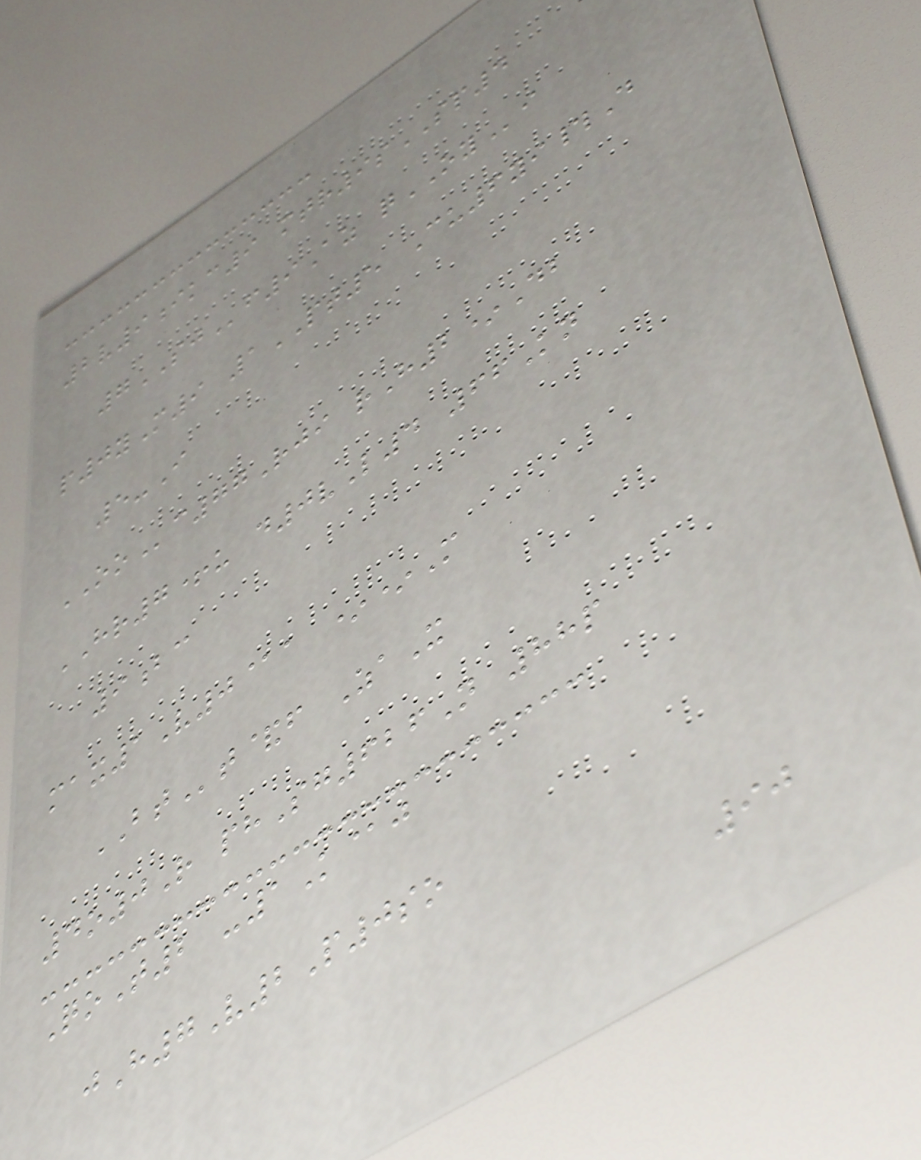2v9ikc9 mtr9sSP4
7SJf9Az qOYi
p0yM9 1PT5 Cu6yi#D
5-I
OOc77Rji rH2*Db
HR7+u d0vL4 66Kn
9bc
max1V0@a **M
BTt&f ZaX
4o0R phSg626N 88p
QoT2 -1K@j
jH7V2P0so
90
